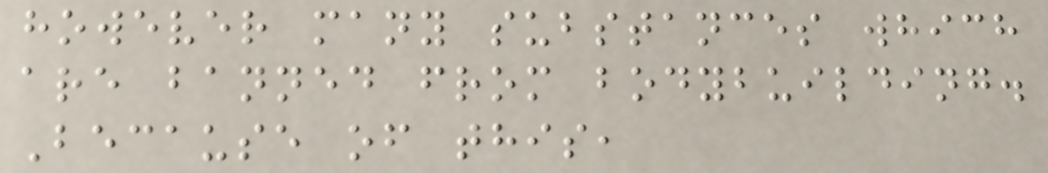however many substances which
are banned from bodybuilding.
Because of this,
